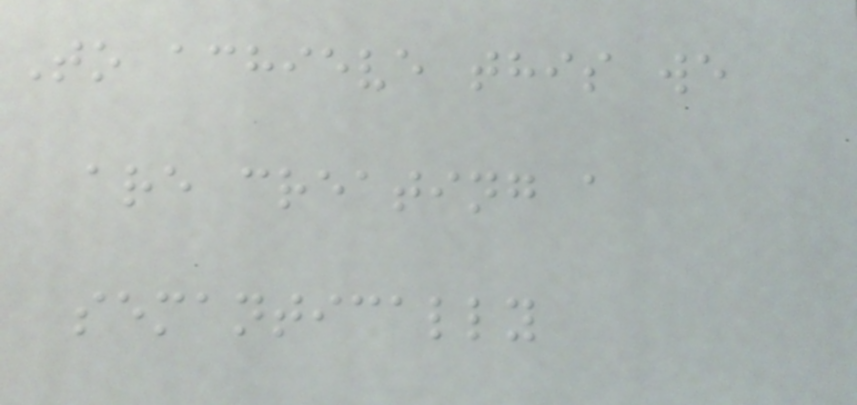To achieve this we
are creating a
semantically
